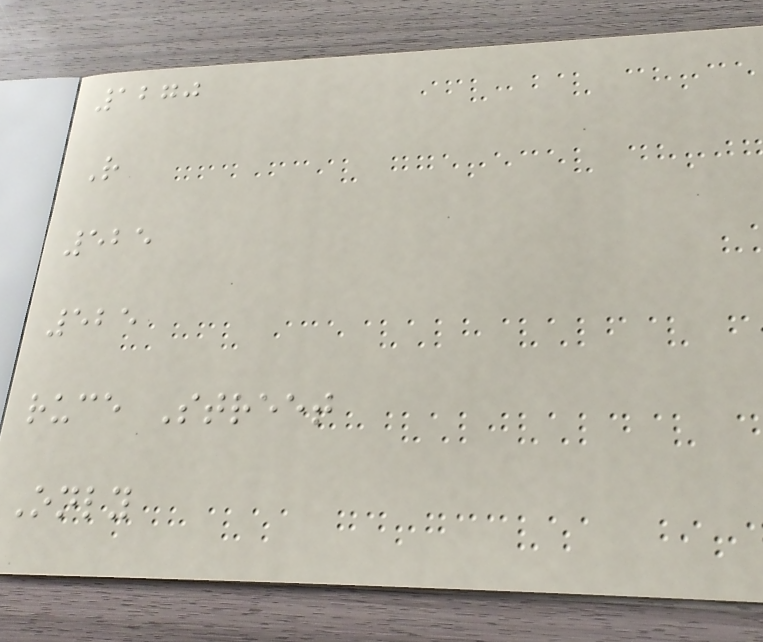1270
R
525
525
ruce Street
Only
